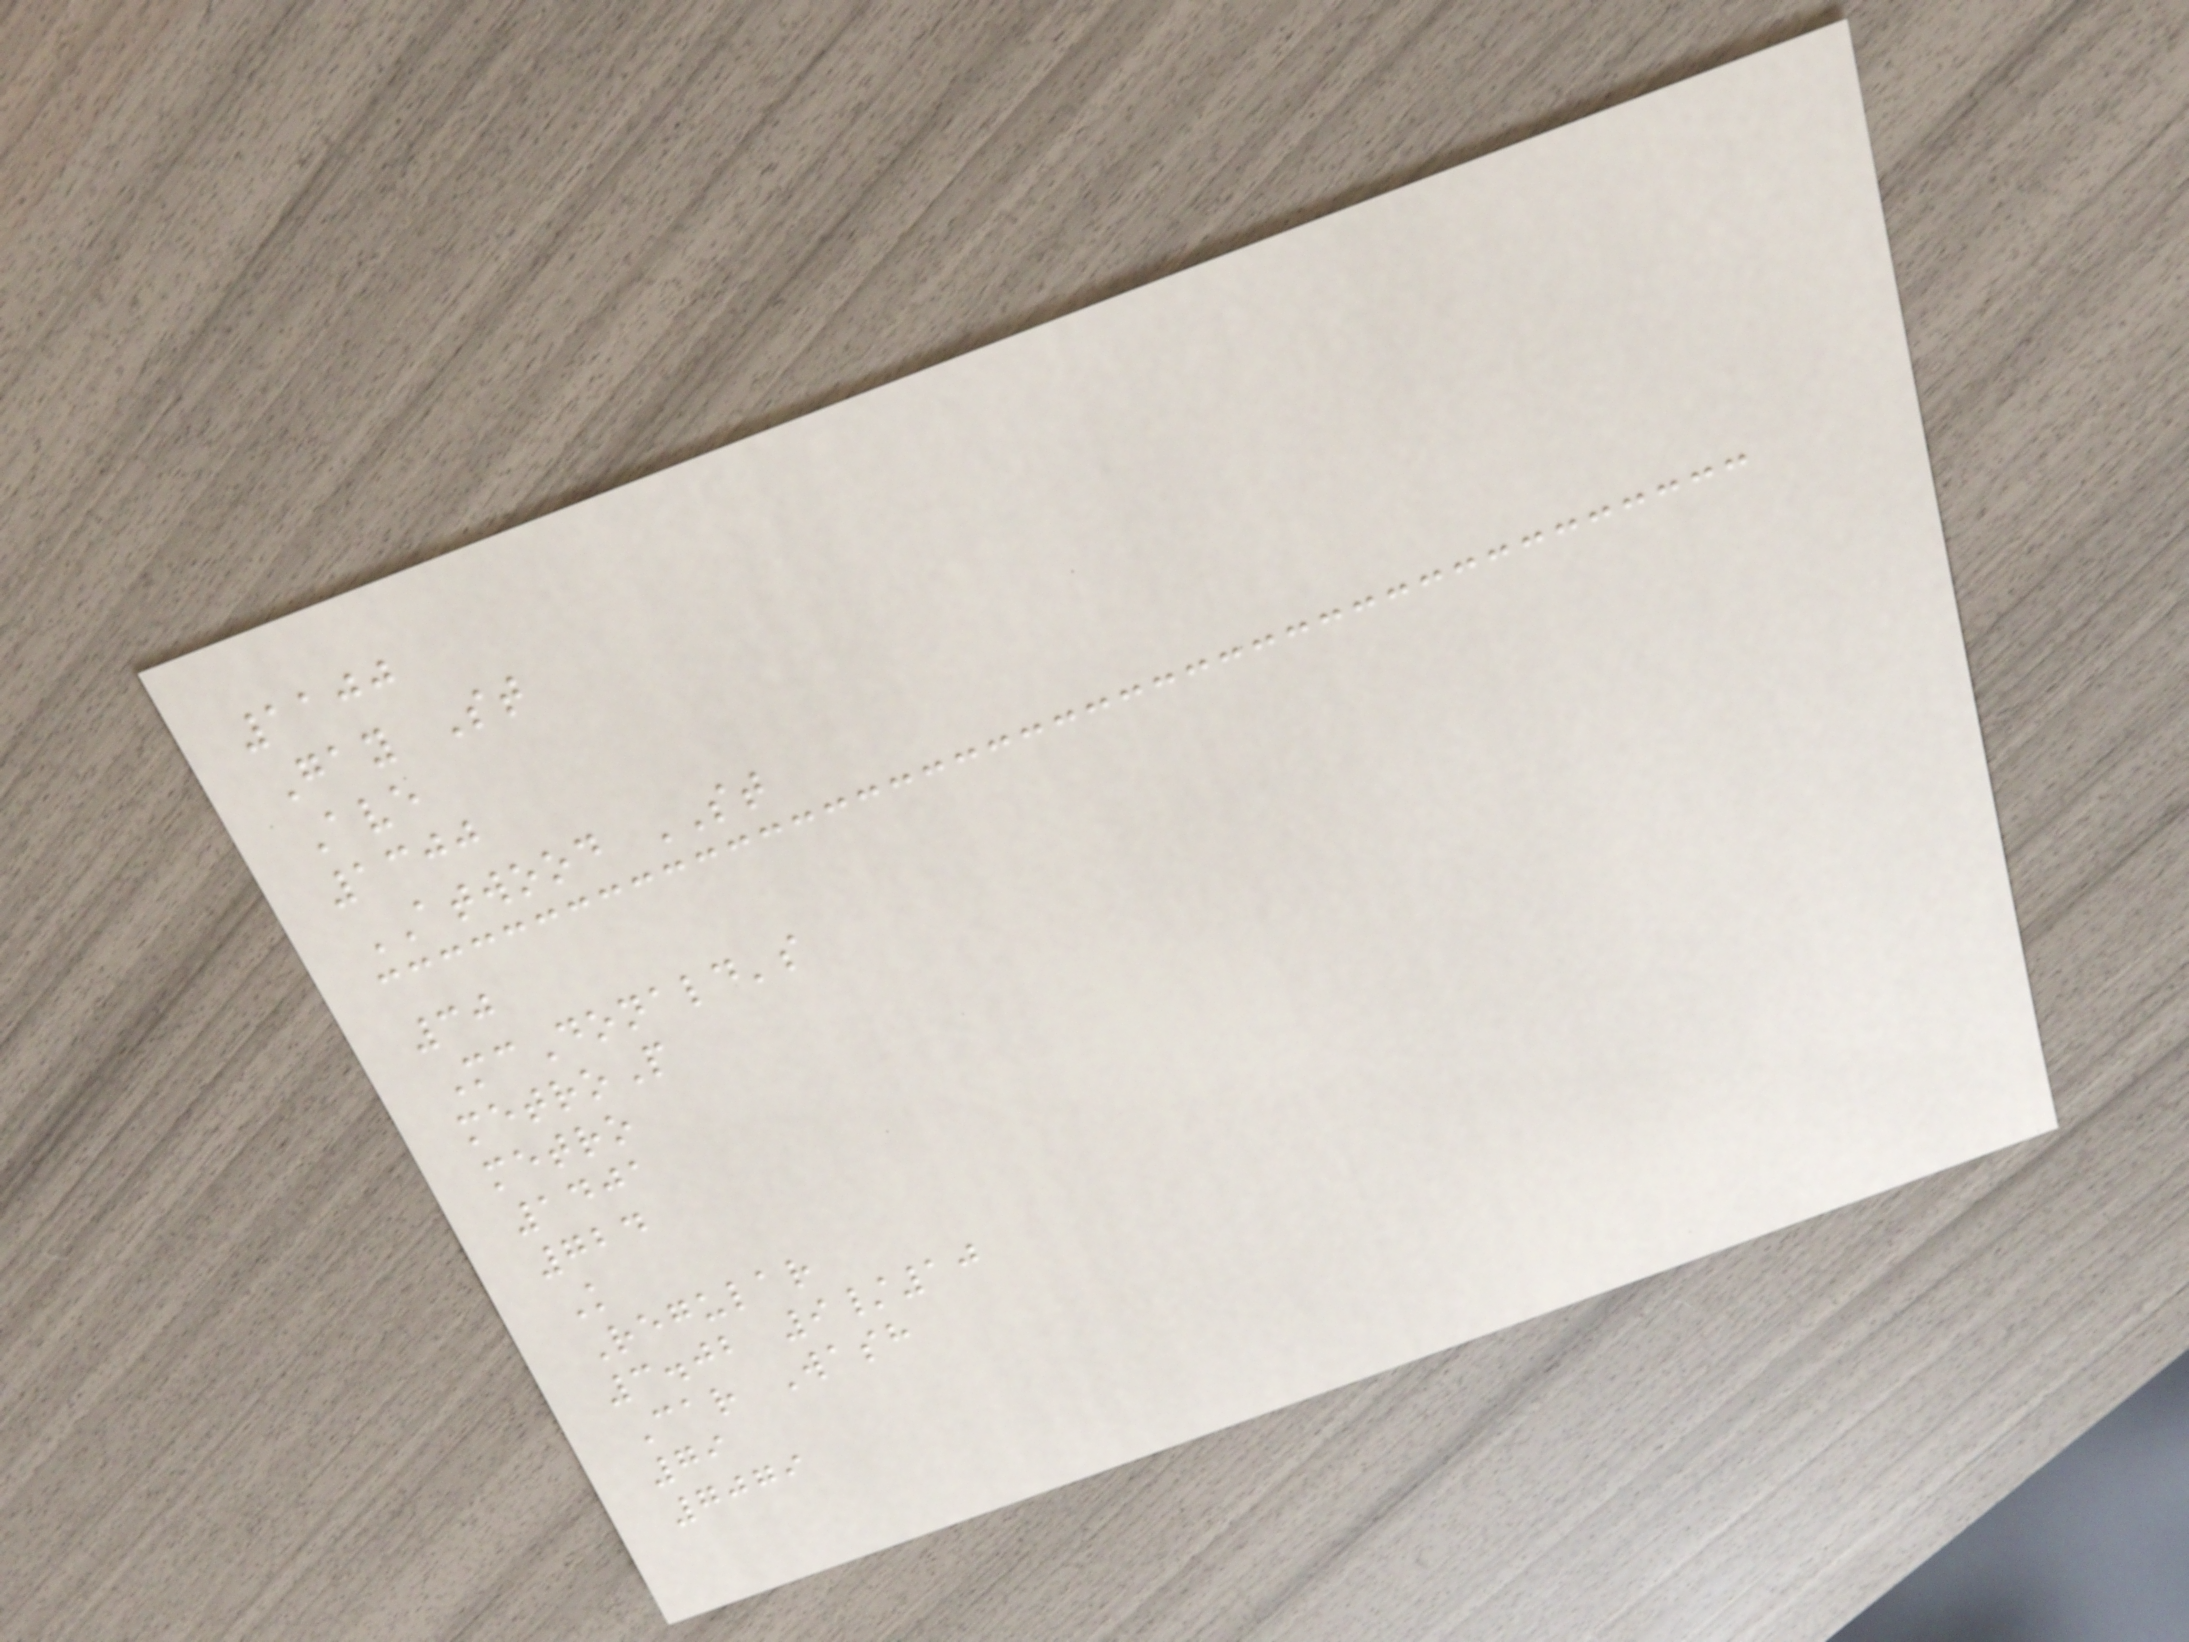1100
Gay St
Ave
1300
ATWOOD ST
30
McDonald's
metroP
metro
1401
724
K
Regular
3.02 9/10
Car Wash
79
7079
